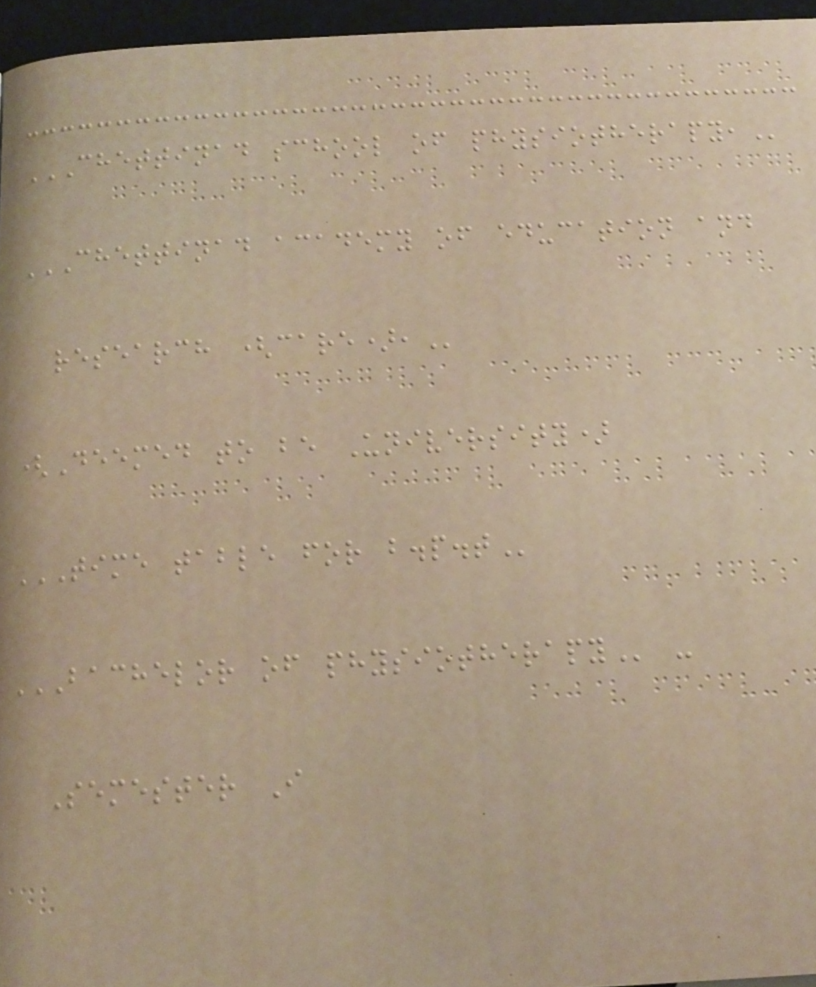CHETTINAD SCHOOL OF PHYSIOTHERAPY,
CHETTINAD ACADEMY OF EDUCATION AND
RESEARCH (CARE),
(Deemed to be University)
TIME TABLE FOR B.P.T
BACHELOR OF PHYSIOTHERAPY -
Semester I
